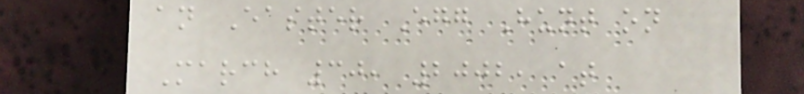an Easter Egg Hunt on
March 30, 2002, at
